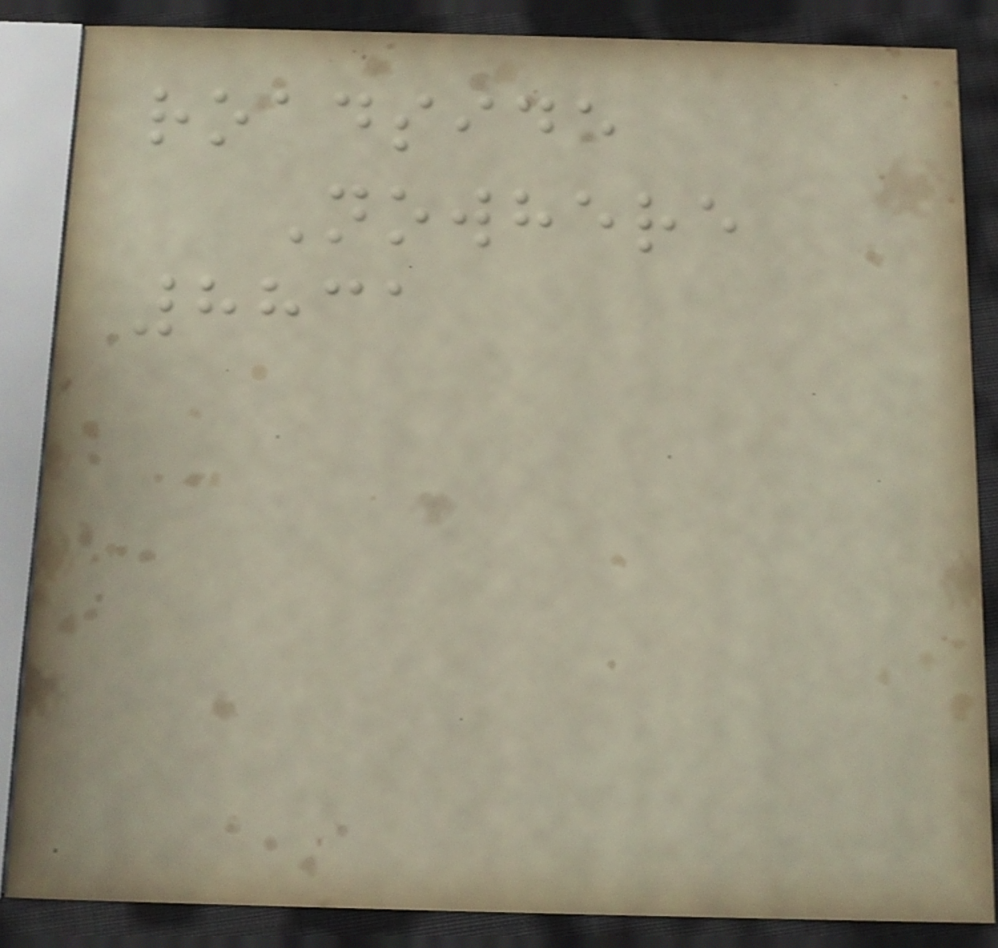roadside
Nowhere
8831
